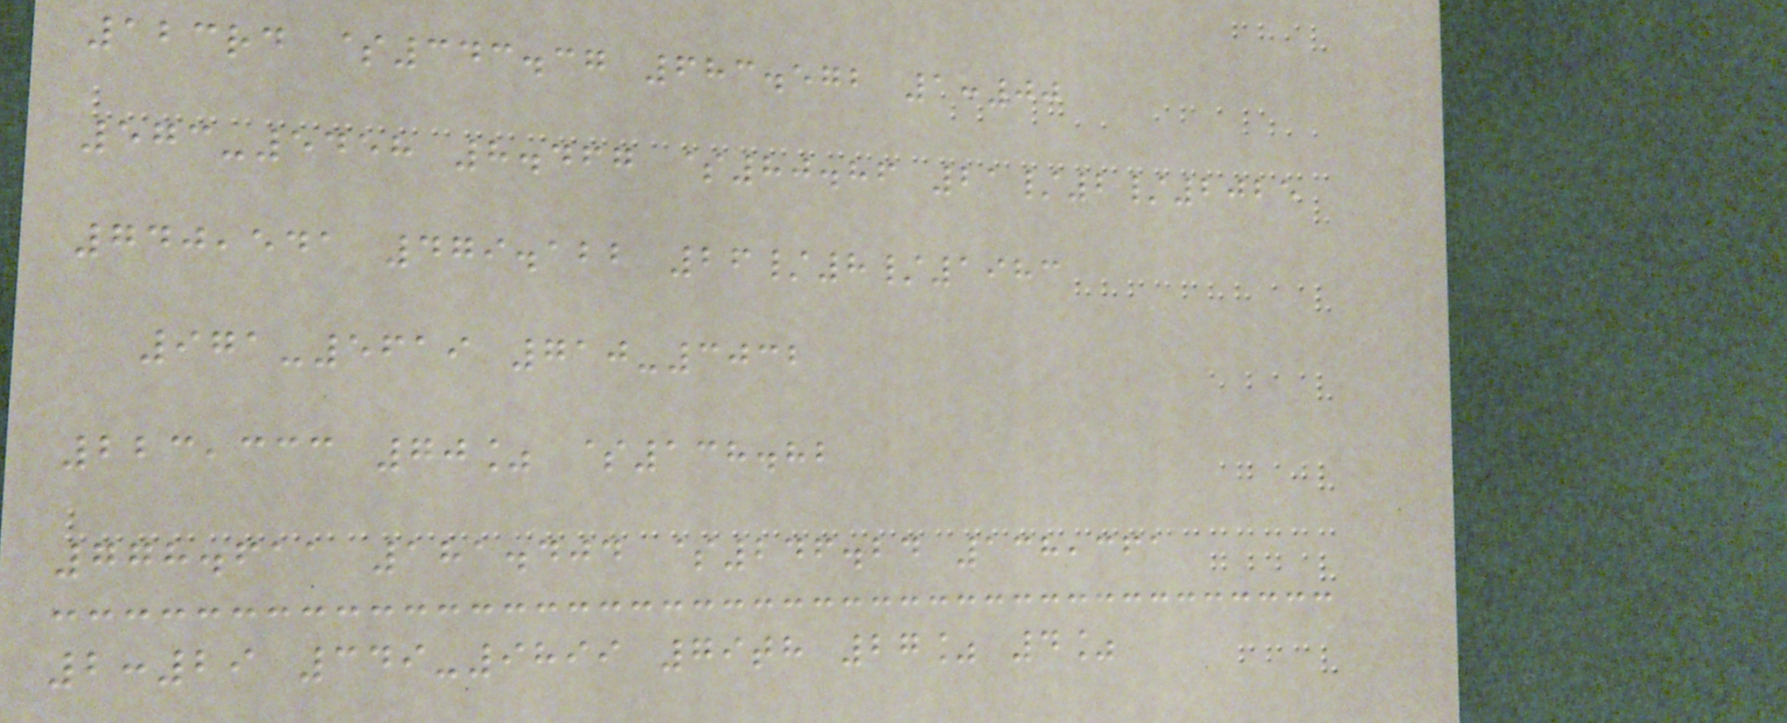123rd $343.37 683.572 1:00
573-5458 8.467 $80.86 21/2/2025
740,541 479.122 26/8/1983
971-5619 710-3032
223,333 70% $138.82
778.611 181.404 $246.24 138,361
2:29 349-9899 79th 27% 4%
